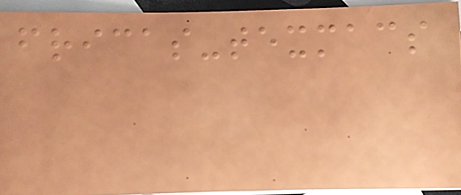fricas-texmacs
